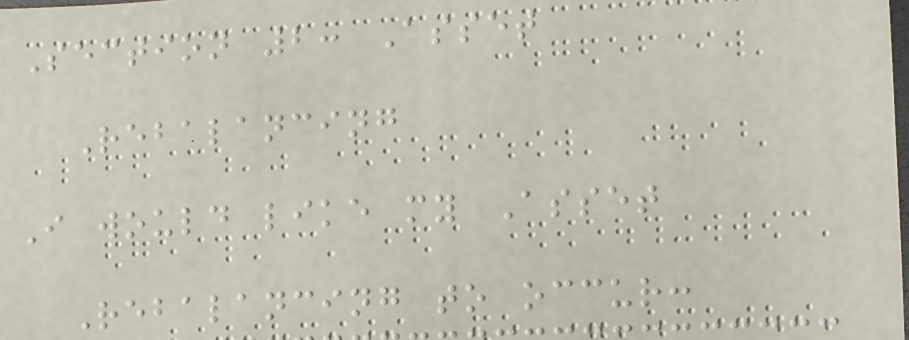Section 2: Asset
Rebalancing
I would like my Asset
Rebalancing to occur:
